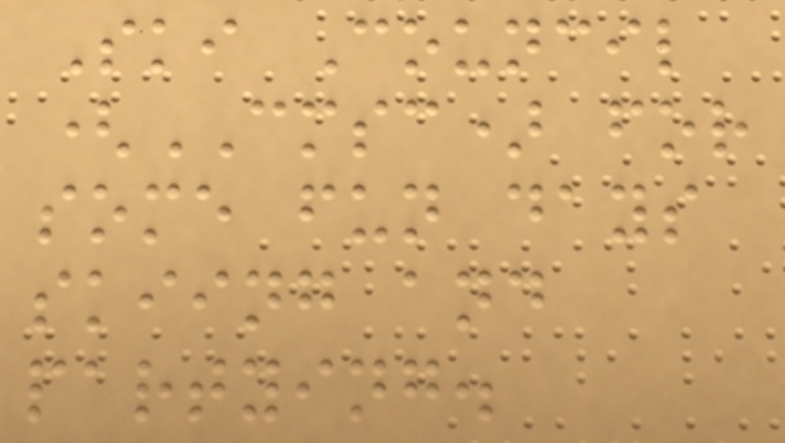Ski Council
(CMSC) for
some fun days
skiing and
partying.
